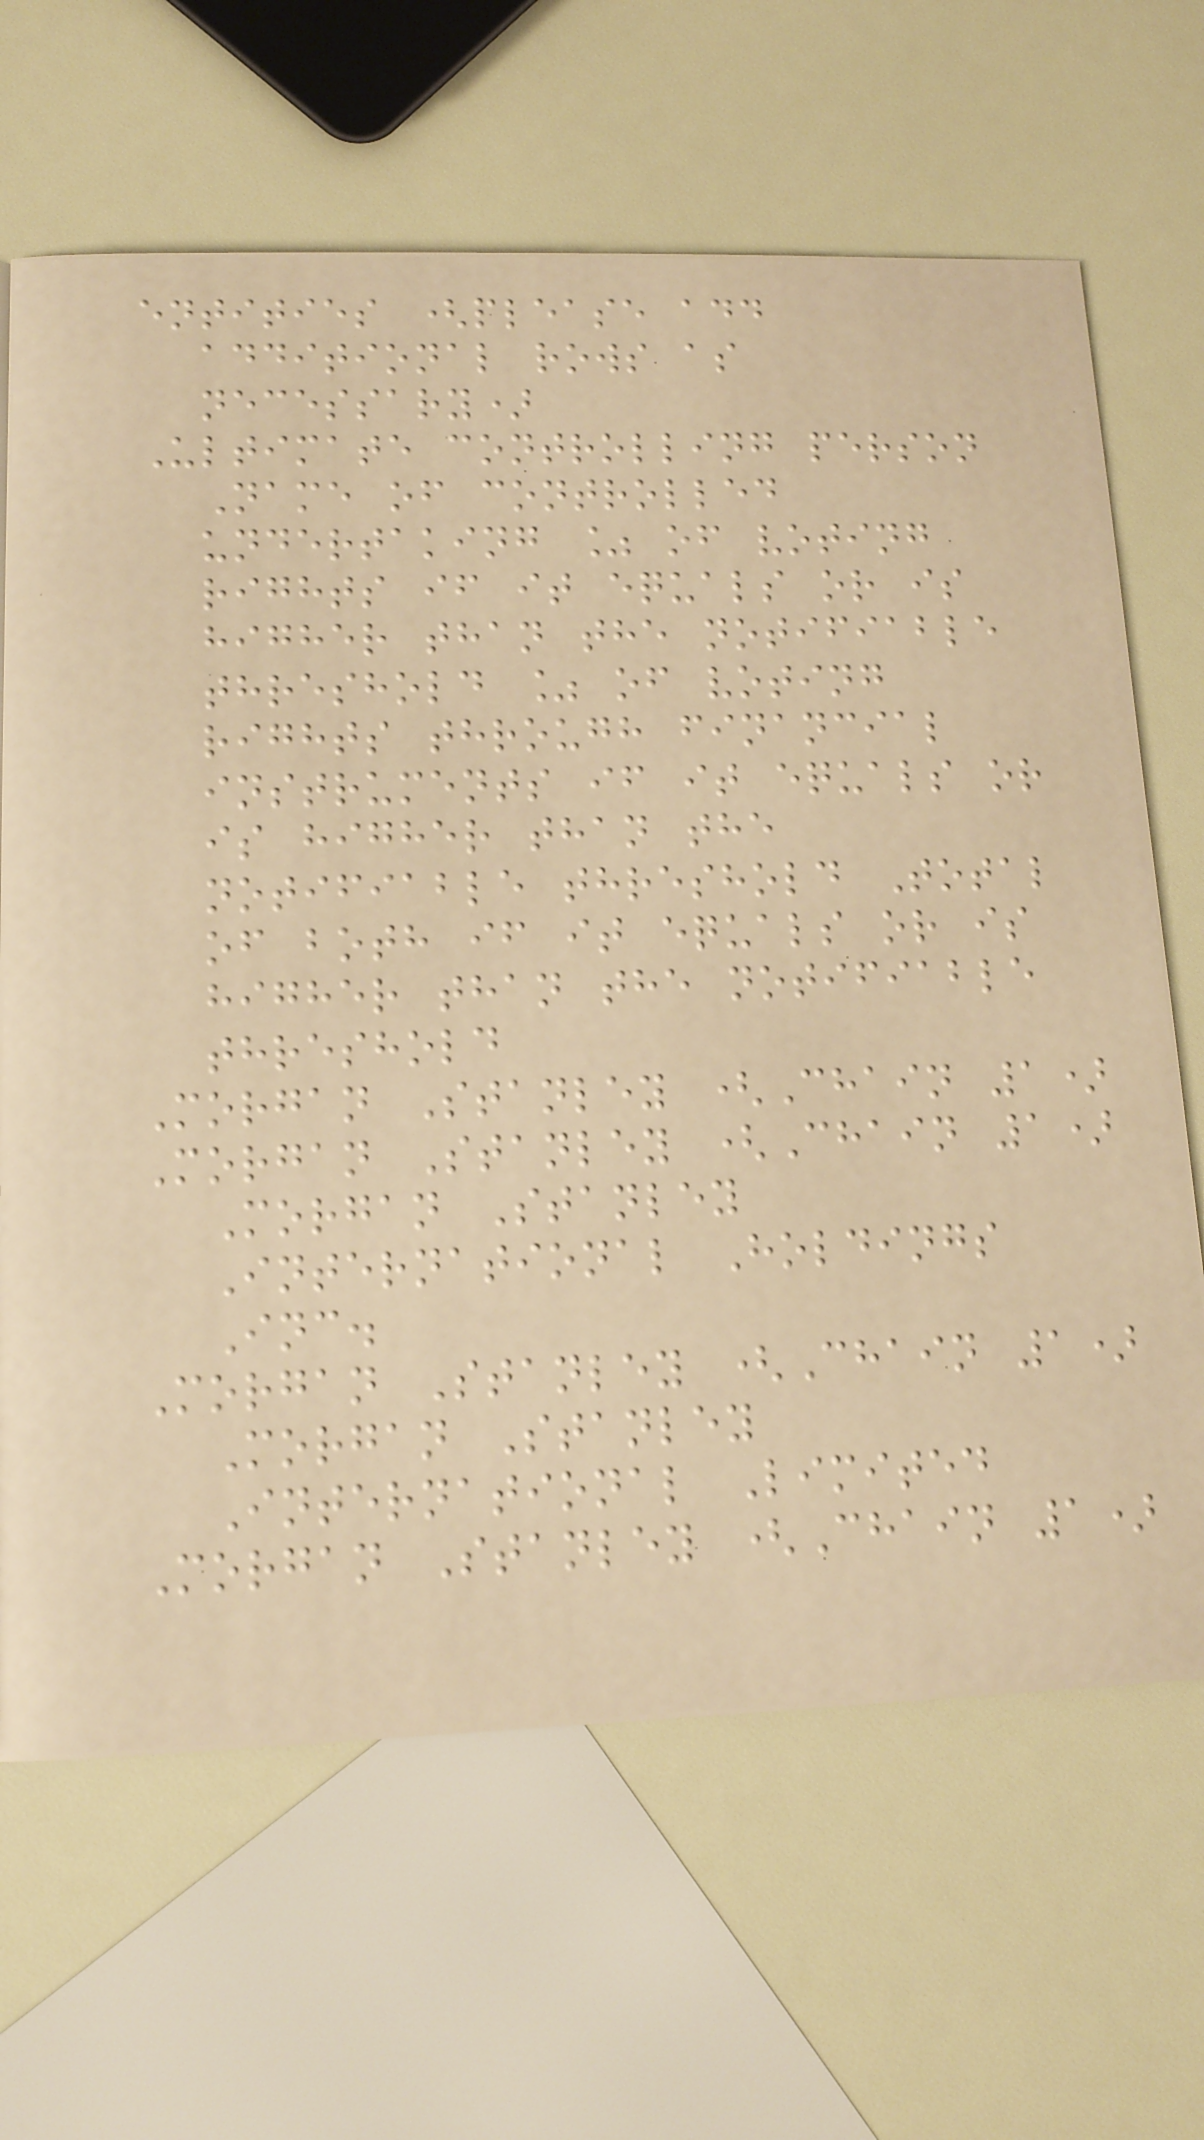entities (please add
additional rows as
necessary)
Ultimate controlling person
Name of controlled
undertaking % of voting
rights if it equals or is
higher than the notifiable
threshold % of voting
rights through financial
instruments if it equals or
is higher than the
notifiable threshold Total
of both if it equals or is
higher than the notifiable
threshold
Morgan Stanley (Chain 1)
Morgan Stanley (Chain 1)
Morgan Stanley
International Holdings
Inc.
Morgan Stanley (Chain 1)
Morgan Stanley
International Limited
Morgan Stanley (Chain 1)
